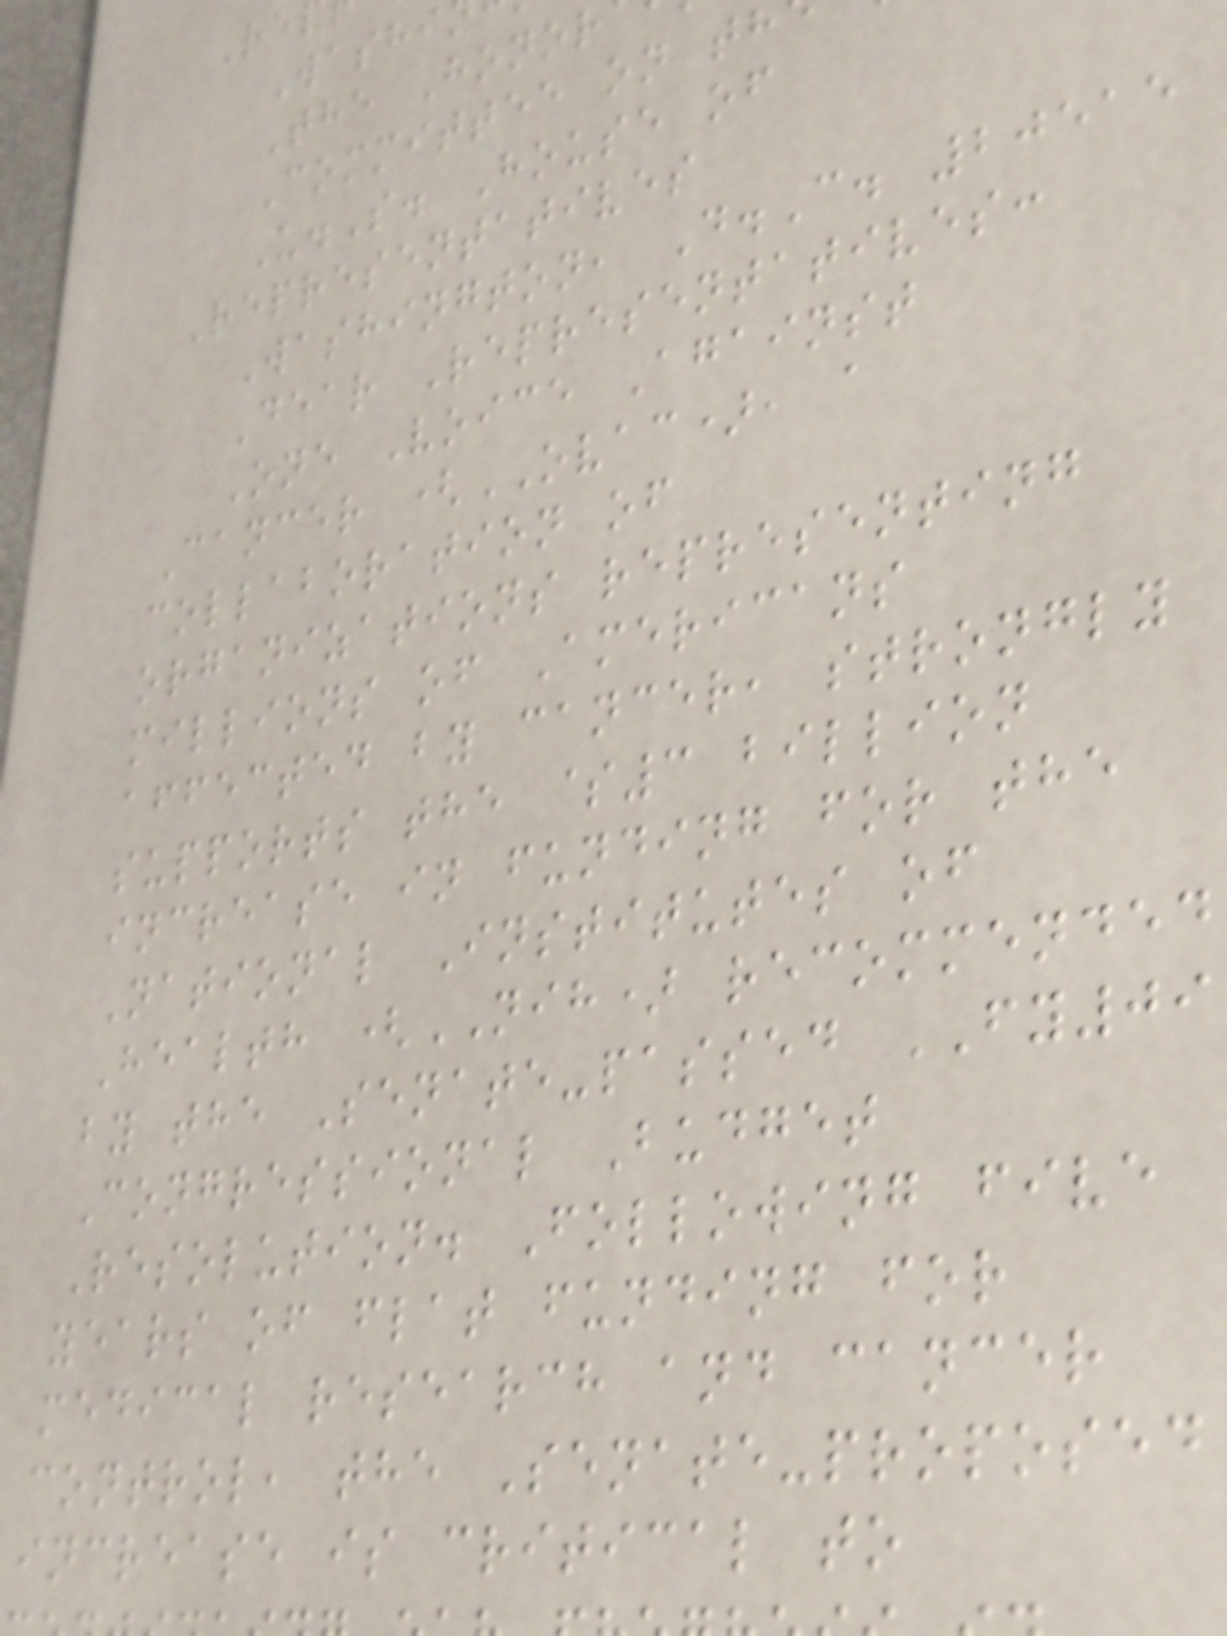The Honor
Committee on th
U.S. House of
Representatives
Washington, D.C. 20515
Dear Representatives:
One Voice Against
Cancer (OVAC), a
collaboration of
organizations representing
millions of Americans
affected by cancer, strongly
supports the $3 billion
increase in funding for the
National Institutes of
Health (NIH) recommended
by the Senate-passed FY09
Congressional Budget
Resolution. Following five
years of flat funding for
medical research and cancer
control, the Senate-proposed
increase is critical to
